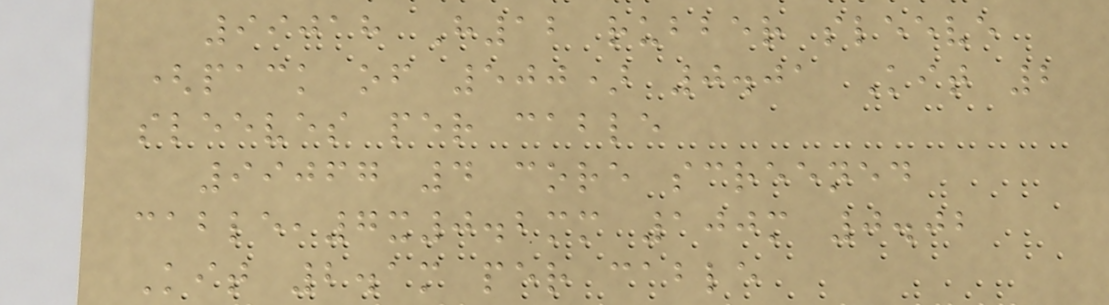99018 H12 rubber sleeve
(pack of 500) 0.01 Kit 2
sleeves per cable
99067 4 core screened
cable,7x0.2mm 100m 0.02
Kit 2.1m per cable
